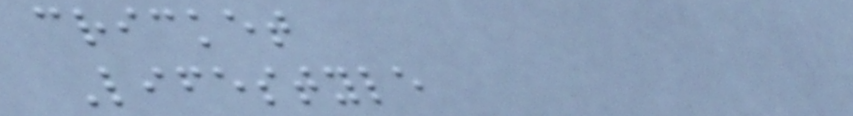cricket
Lifestyle
